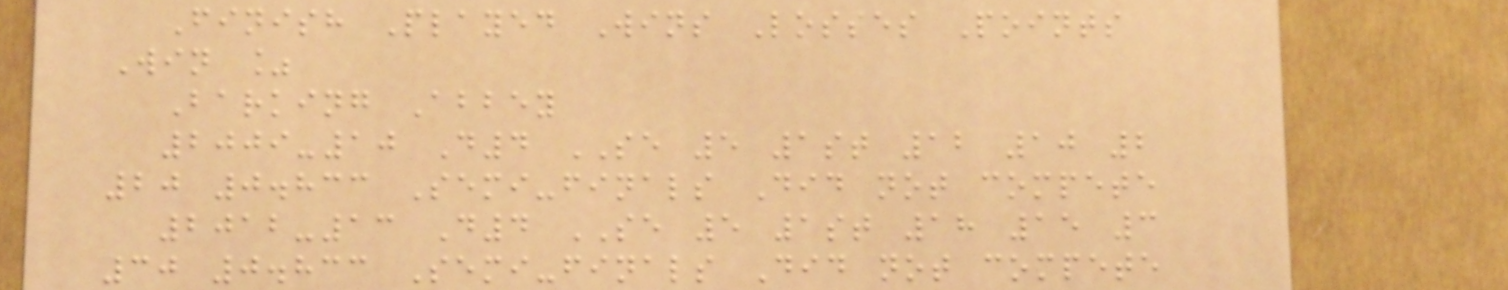Finish Played Wins Losses Points
Win %
Barking Abbey
2009-10 D4 SE 5 1st 12 10 2
20 0.833 Semi-finals Did not compete
2012-13 D4 SE 5 1st 18 15 3
30 0.833 Semi-finals Did not compete
